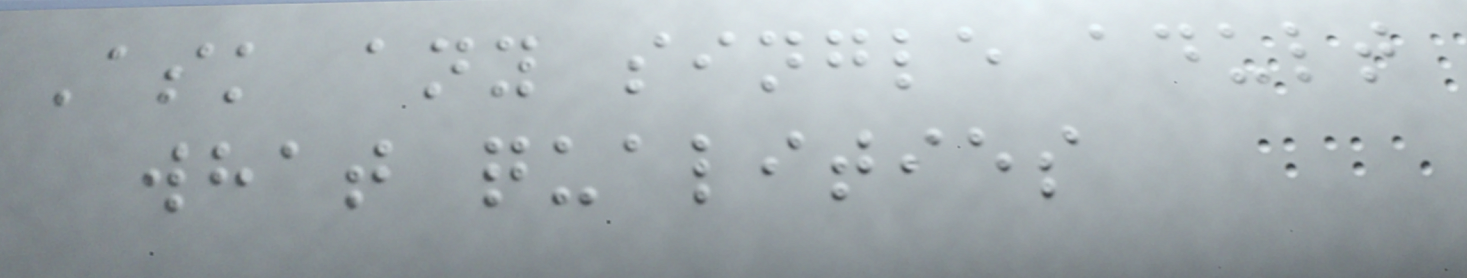Ask any single adult
what qualities
